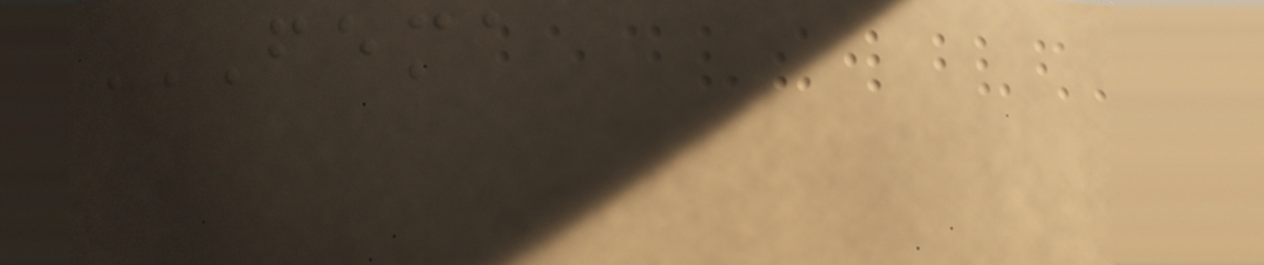FEMA
